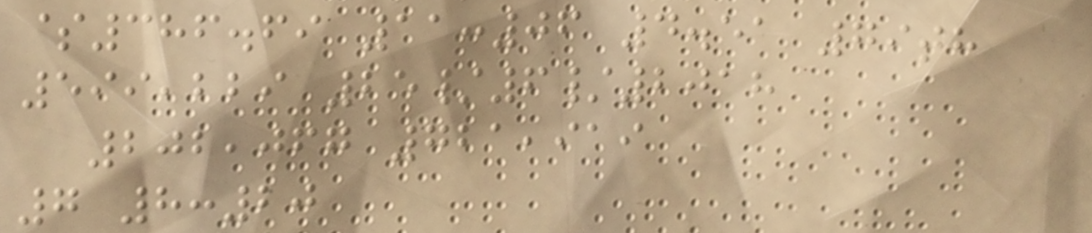$386.69 11:06 4.51 79th
599,229 25/6/2018
202,067 721,919
7 8:20
